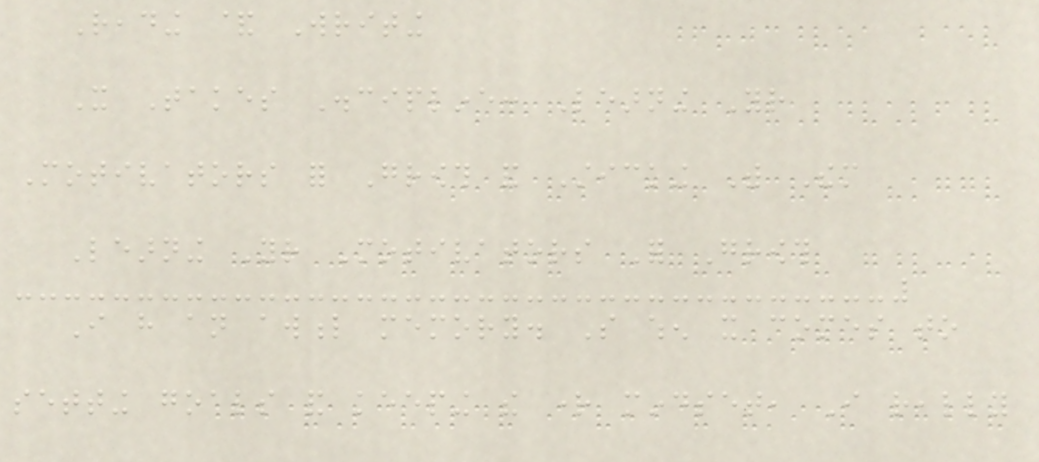Reading & Writing
It Takes Discipline: Learning Your
Motivators for Growth and Sticking With Them
Learning Your Motivators For Growth
I have an awful memory. So when it comes to
setting goals and keeping the right mindset, I really
